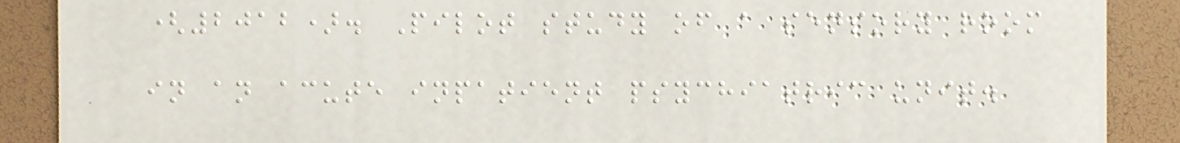(2012). Pilot study of a sensory room
in an acute inpatient psychiatric unit.
